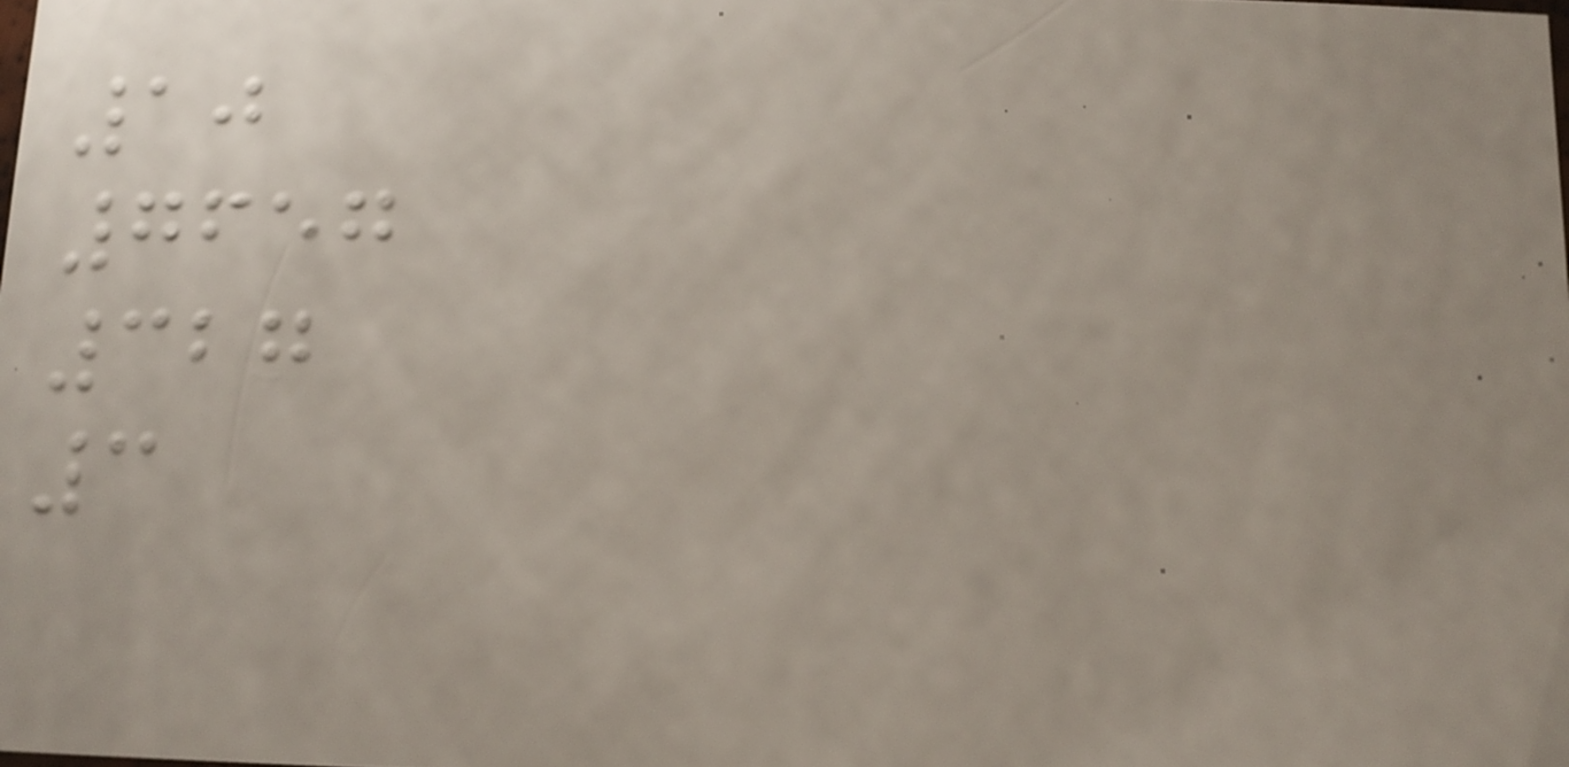10
7657
327
3
